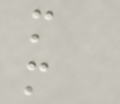m
m
